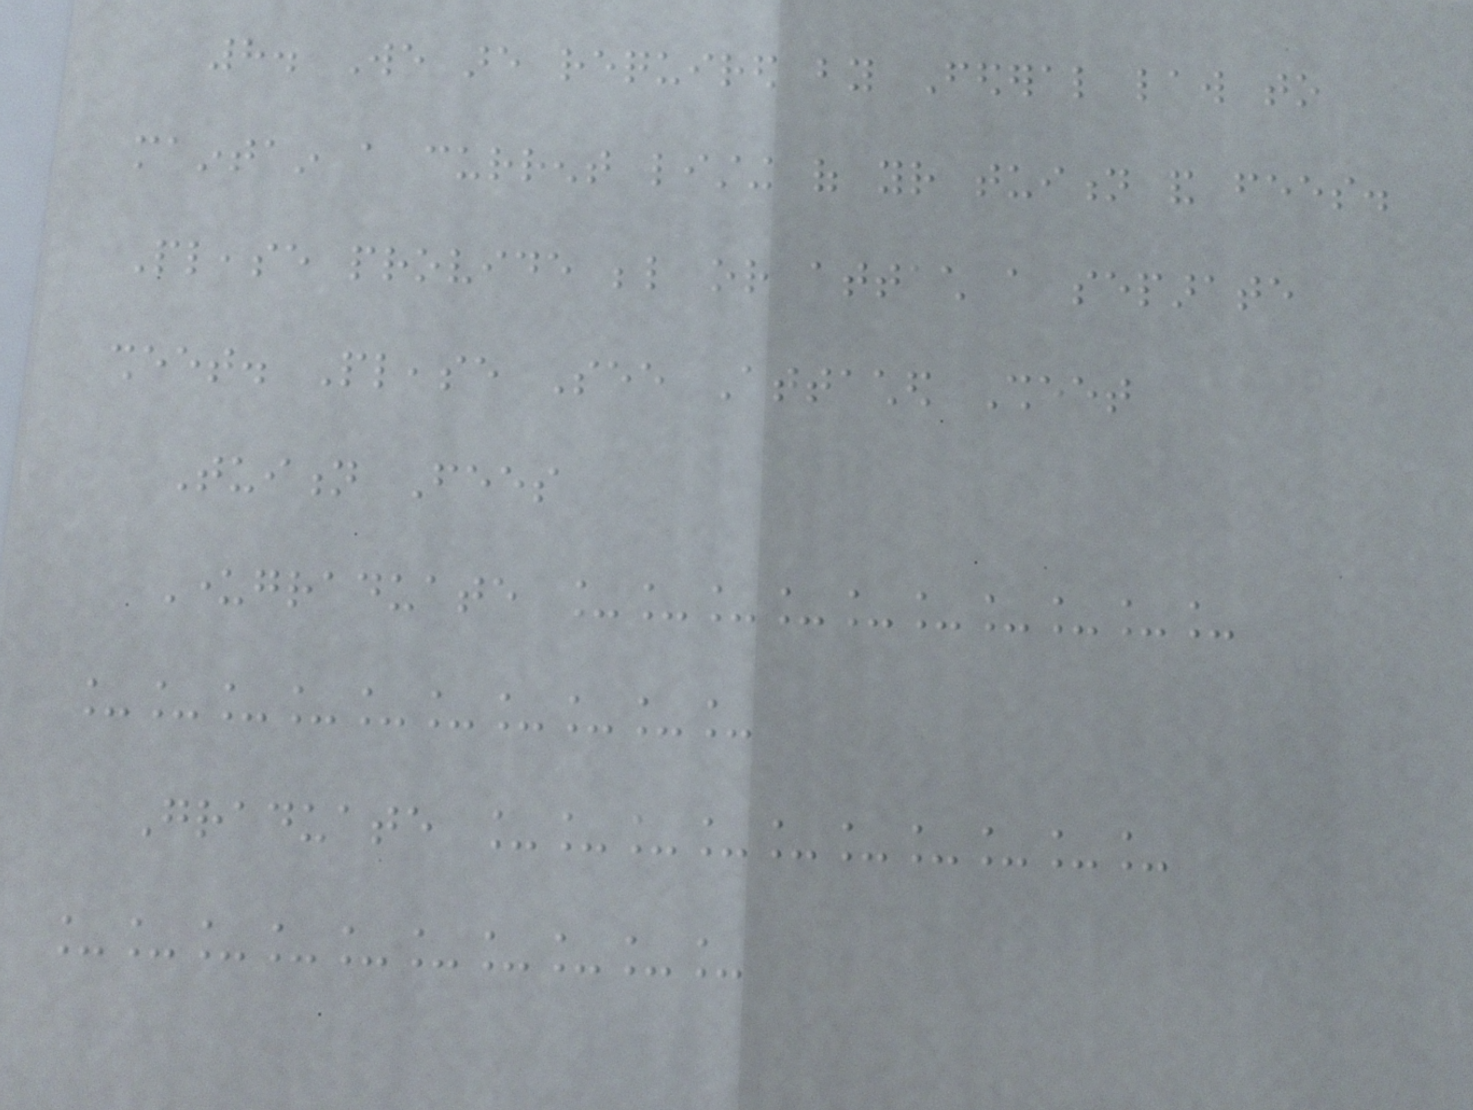8. We are required by Federal law to
maintain a current listing of your tuition and fees.
Please provide below or attach a separate
sheet. Please See Attached Sheet
Tuition Fees
Undergraduate __________
__________
Graduate __________
__________
